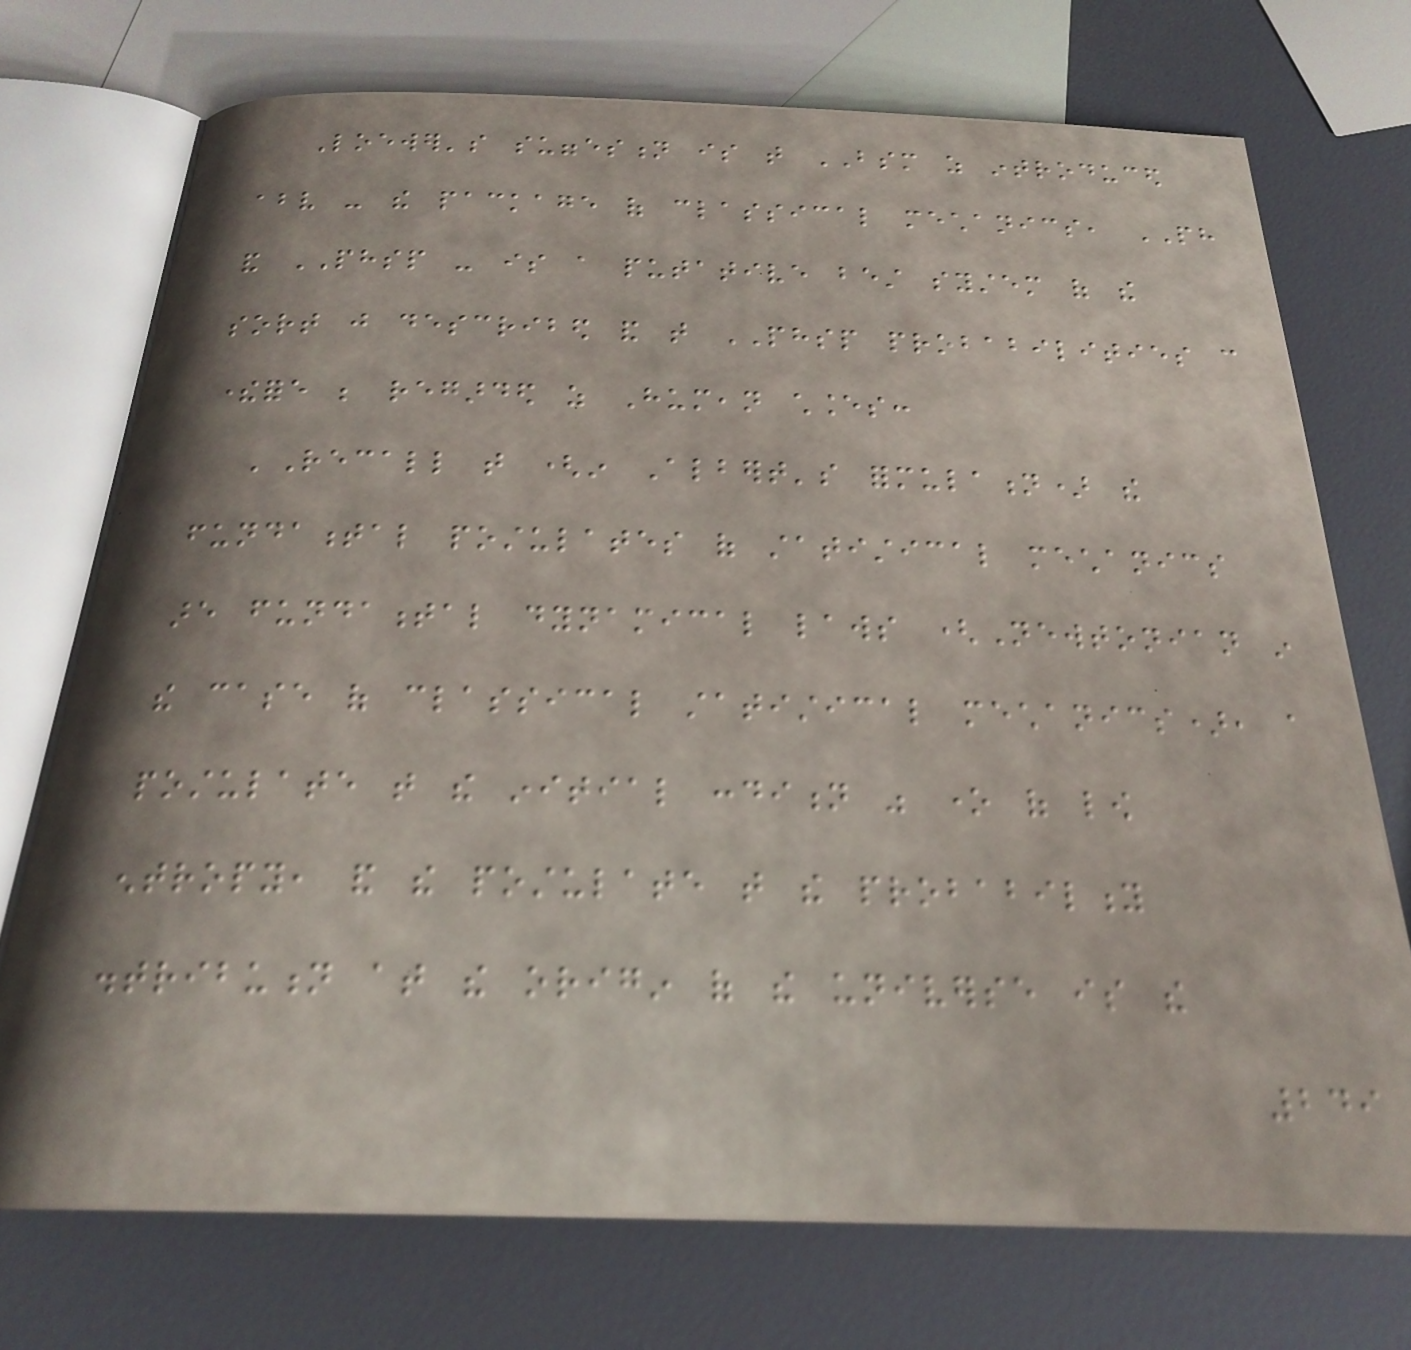Loewer's suggestion is that BSM as introduced
above - the package of classical mechanics, PH
and PHSP - is a putative best system of the
sort just described and that PHSP probabilities can
therefore be regarded as Humean chances:
'Recall that (in Albert's formulation) the
fundamental postulates of statistical mechanics
are fundamental dynamical laws (Newtonian in
the case of classical statistical mechanics), a
postulate that the initial condition was one of low
entropy, and the postulate that the probability
distribution at the origin of the universe is the
249
